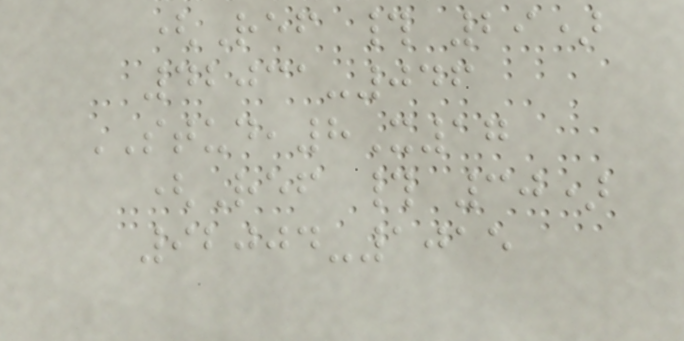(Ref # 29)
42031-046
STUD,8X17
(Ref # 30)
92004-1015
